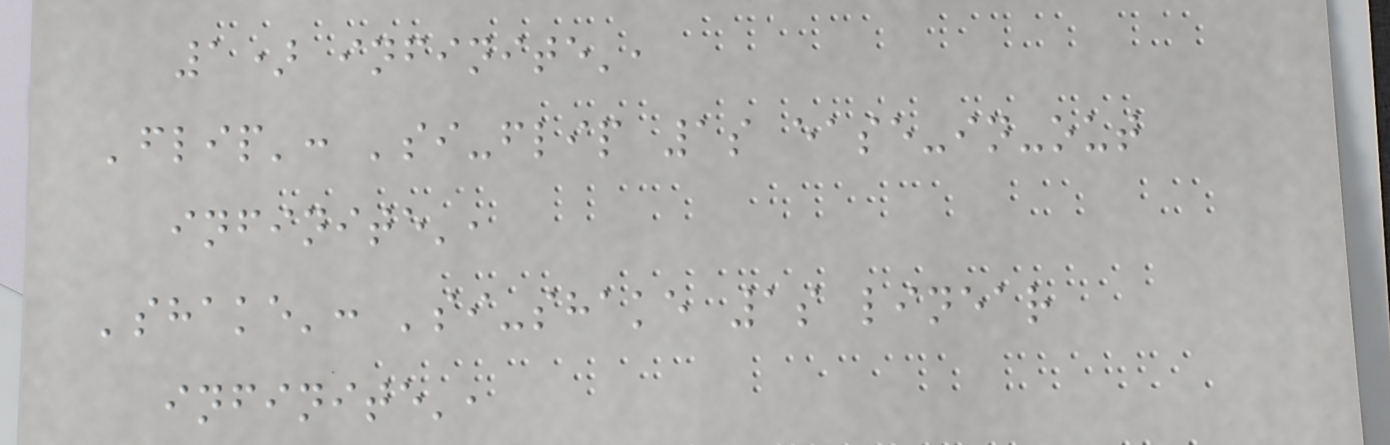1) infinite',
'flip': 'si-flip 1s ease-in-out
infinite',
'shake': 'si-shake 1s linear
infinite',
